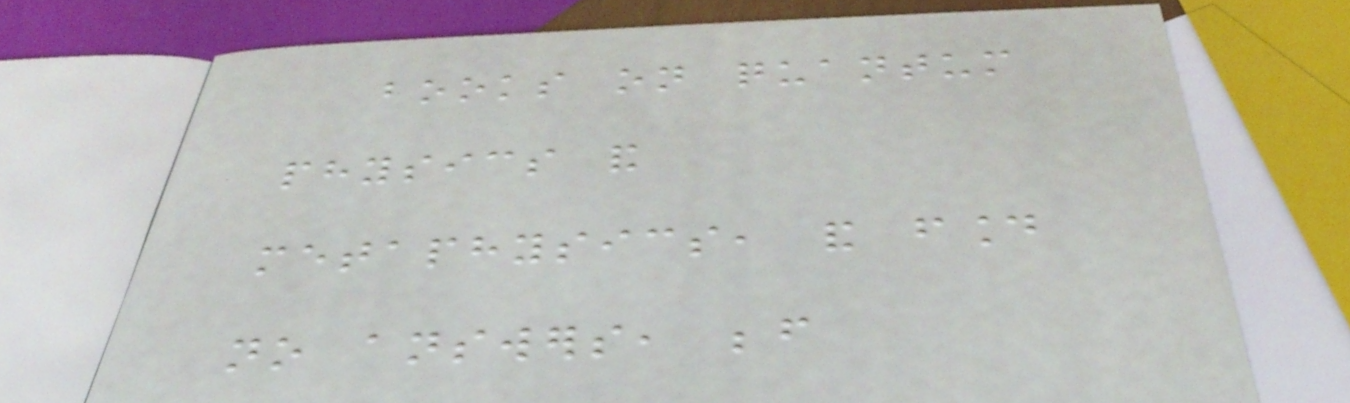books on quantum
physics and
metaphysics, and found
no answers, before
